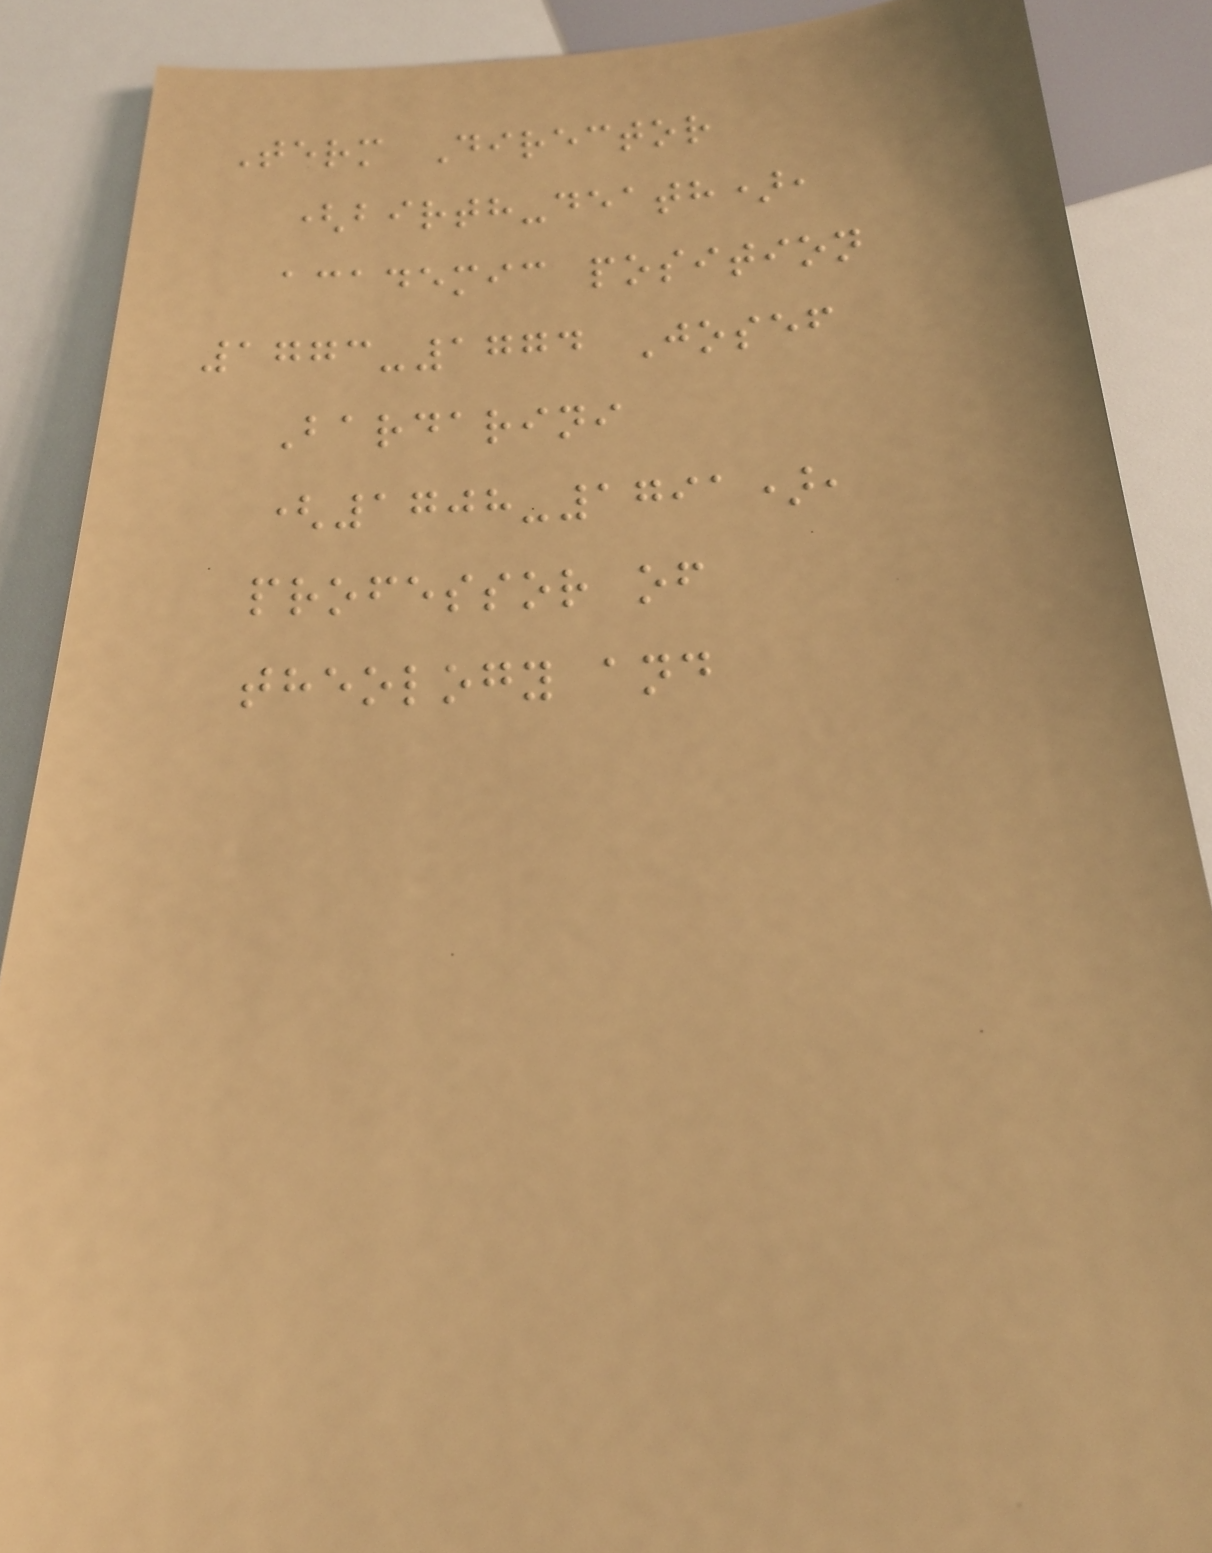Term Director
(birth-death),
academic position
1773-1774 Josef
Bardarini
(1708-1791),
professor of
theology and
